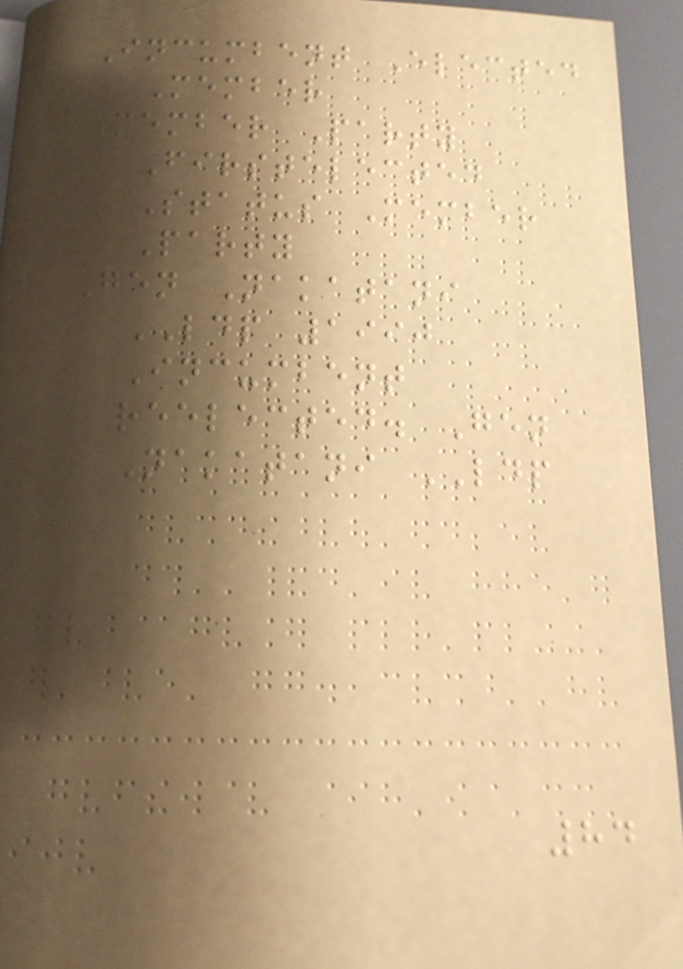Incumbent Elected
Member
Member Party
Firstelected
Status Member
Party
Gen Nakatani
LDP 1990
Incumbent
reelected. Gen
Nakatani LDP
84
